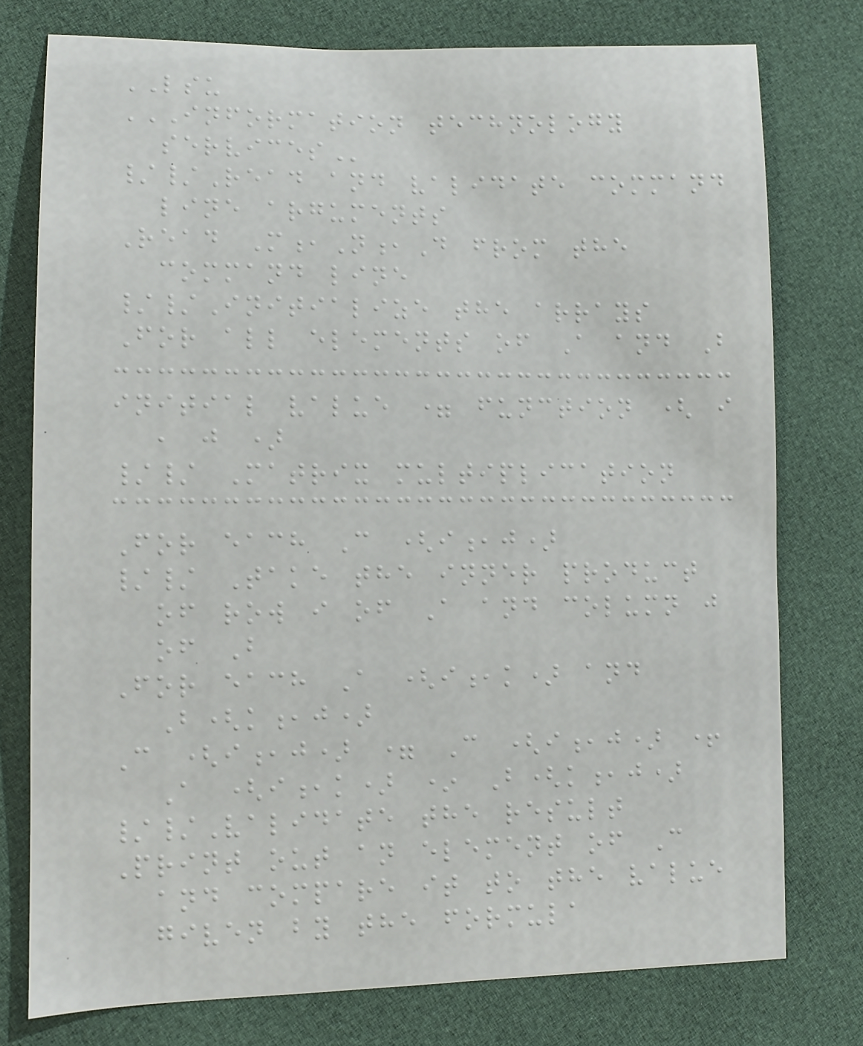LSU
INFORMATION TECHNOLOGY
SERVICES
//Read and validate command
line arguments
Read M,N,D from the
command line
//Initialize the arrays
For all elements of A and B
initial value = function ( i
, j )
// Matrix multiplication
For each C (i,j)
// Take the inner product
of row i of A and column j
of B
For each A (i,k) and
B(k,j)
C (i,j) = C (i,j) +
A (i,k) * B(k,j)
//Validate the result
Print out an element of C
and compare it to the value
given by the formula
